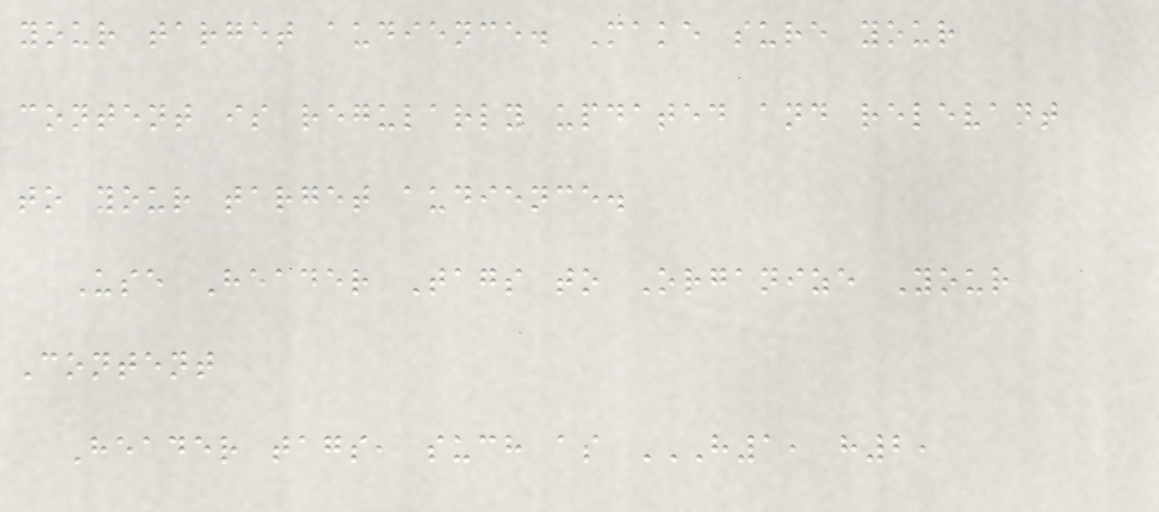your target audience. Make sure your
content is regularly updated and relevant
to your target audience.
Use Header Tags to Organize Your
Content
Header tags, such as H1, H2,
